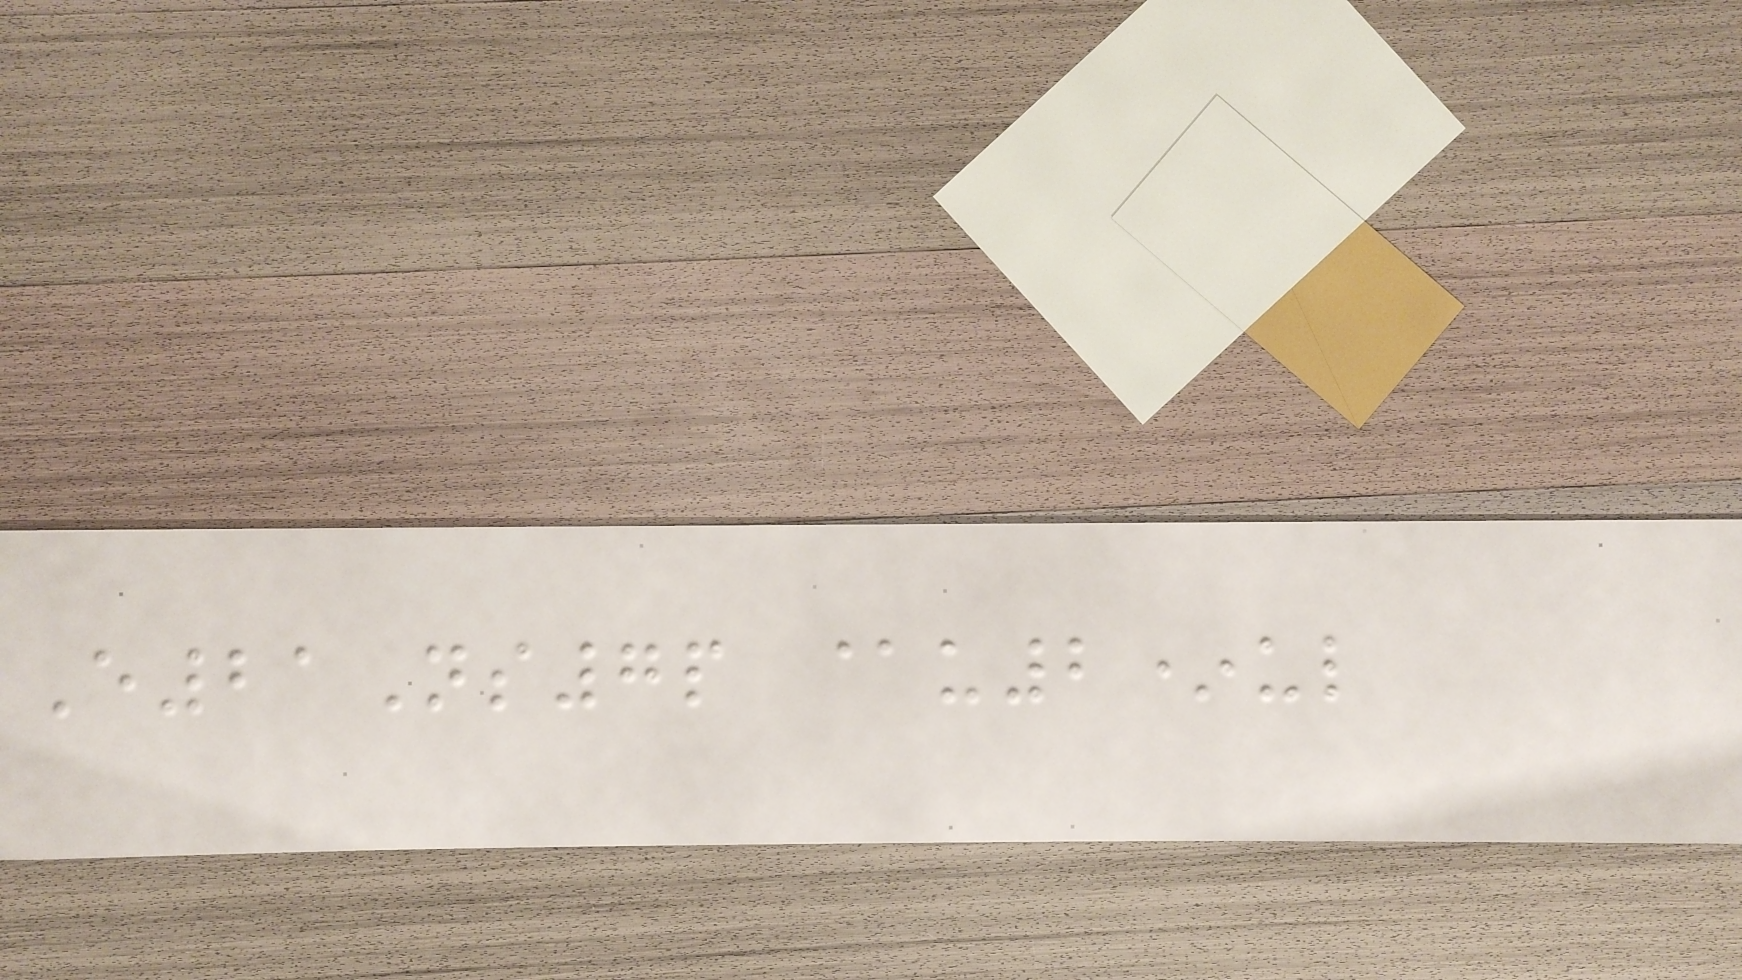E21Ns7p @u2*ul
